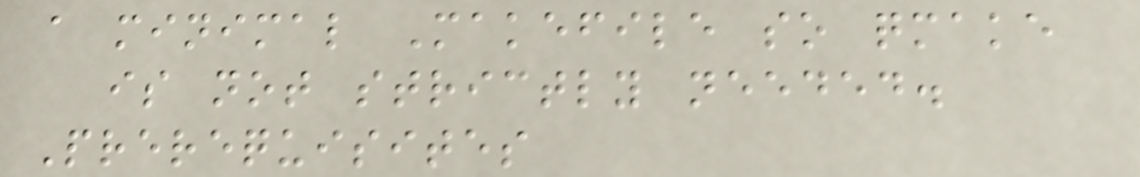a minimal Makefile so qmake
is not strictly needed.
Prerequisites
